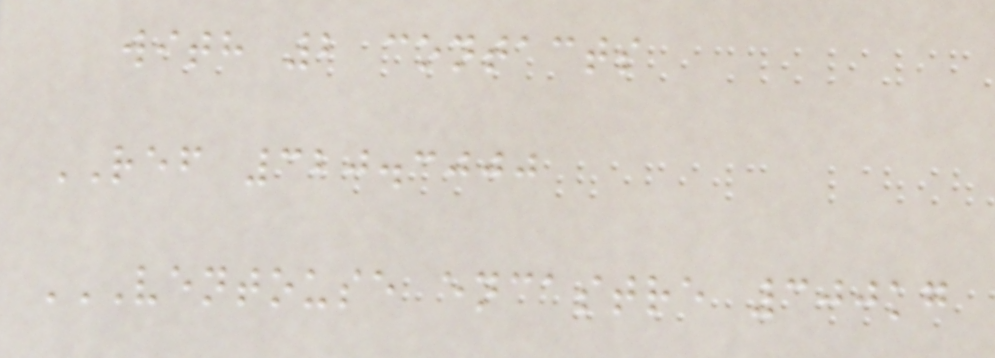with 2 contacts
REF 320.3000
VENTOUSE ENCASTRE 300KG
